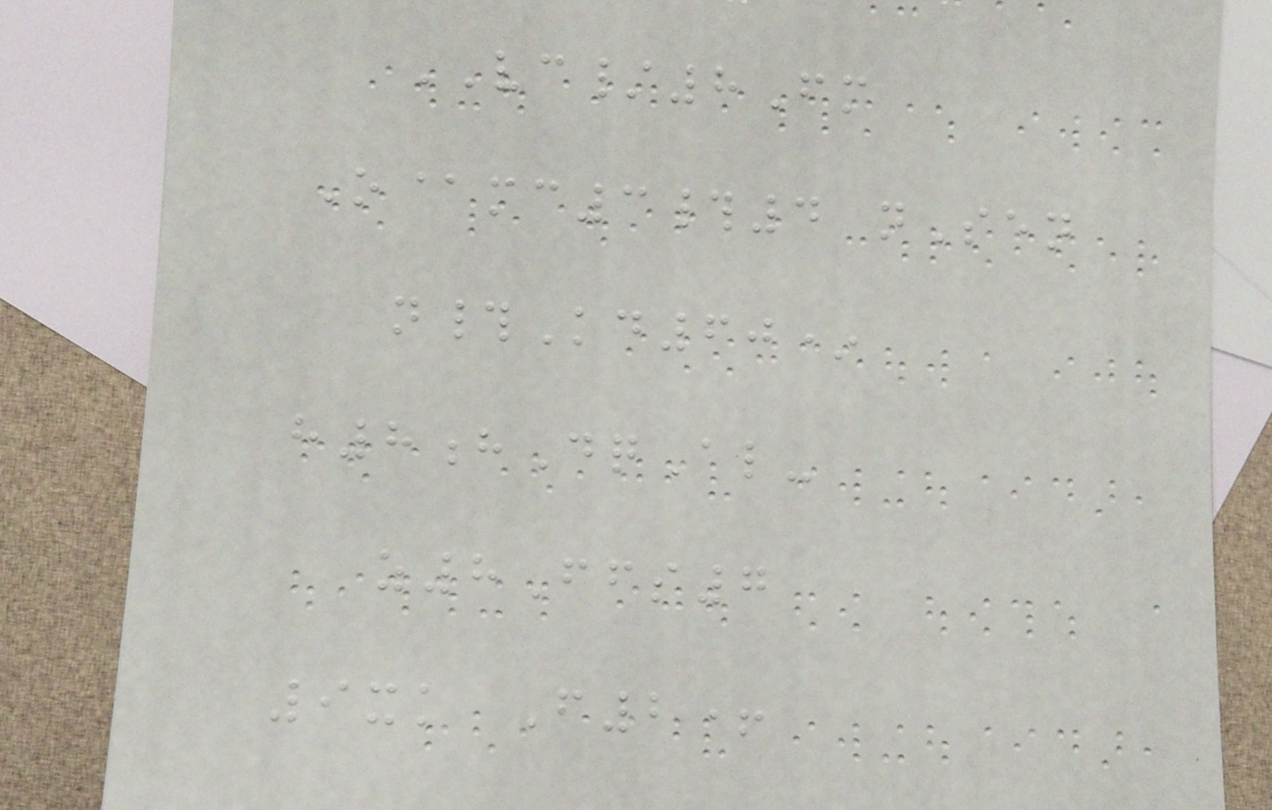VC/8Fm
O@mc3#4 nSen
n#Kd60*
h8hDqAl-
z8Ffs7
9xk F2+
